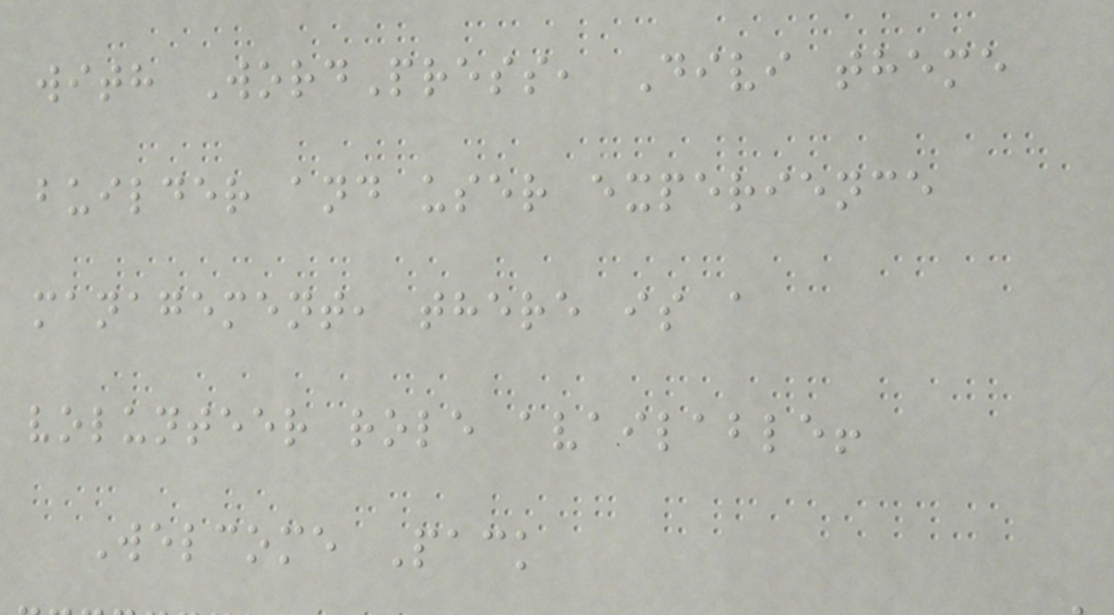with WordPress, Divi theme
builder and user experience
management, there is a
volunteer role available!
Welcome Pack
